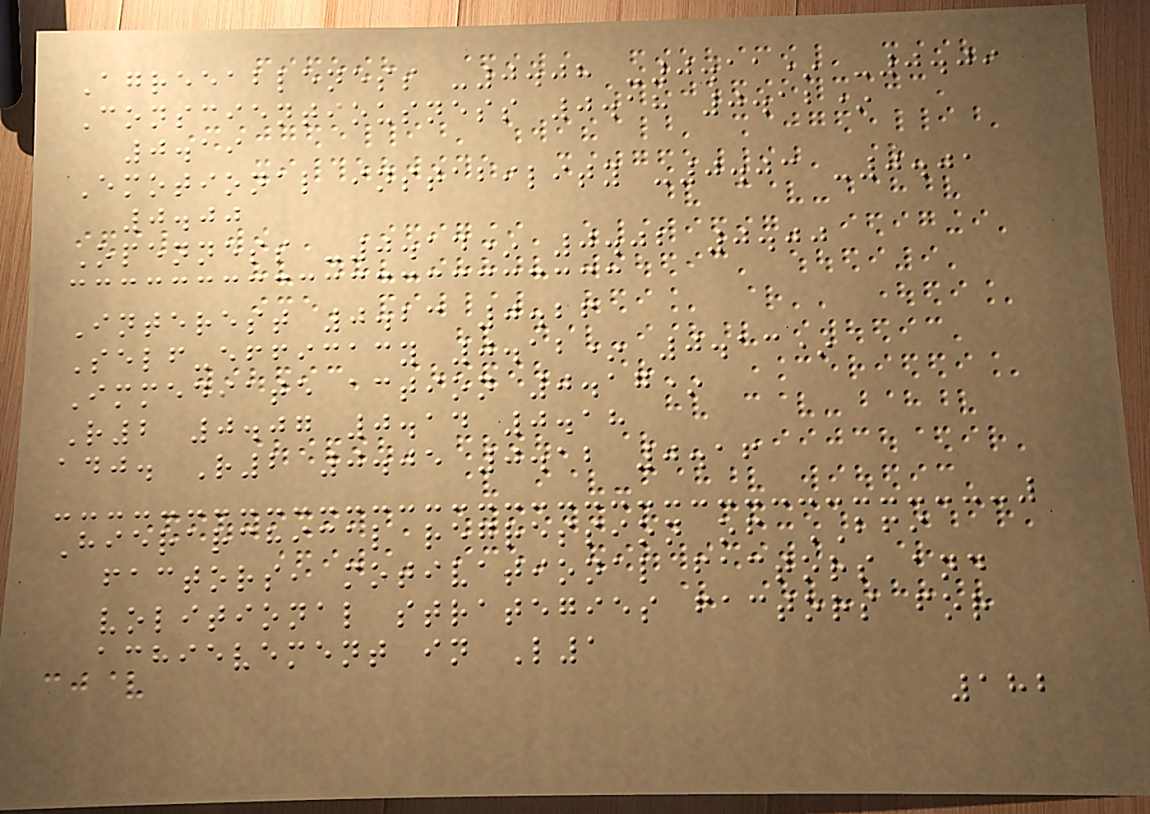Agreeableness -0.08 -0.11* -0.09
Conscientiousness 0.18 0.12*
0.19
Emotional instability -0.03 -0.01
0.00
Openness -0.14* 0.02 0.00
Interest 0.23 0.26
Self-efficacy 0.12* 0.13*
Immediate action 0.17*
R2 0.07 0.14 0.18
adj. R2 0.05 0.12 0.16
Hierarchical regression of BFI
factors, motivational factors and
volitional strategies factors for
achievement in L1
182
